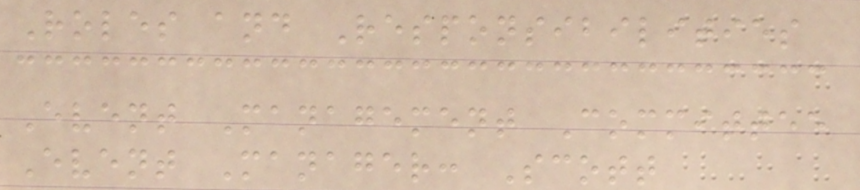Roles and Responsibilities
Event Management Committee
Event Manager: Scott
